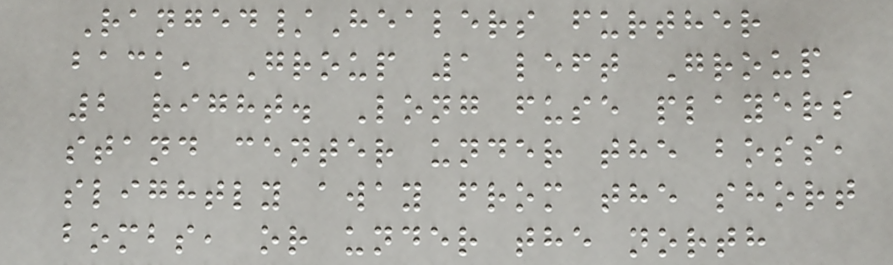Ranged/Healers further
back, Group 1 left Group
2 right. Long fuse players
stand center under the boss,
slightly away from the short
bombs, or under the north
